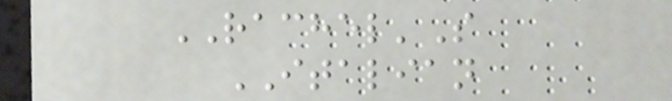RACHEL'S
ITALIAN
